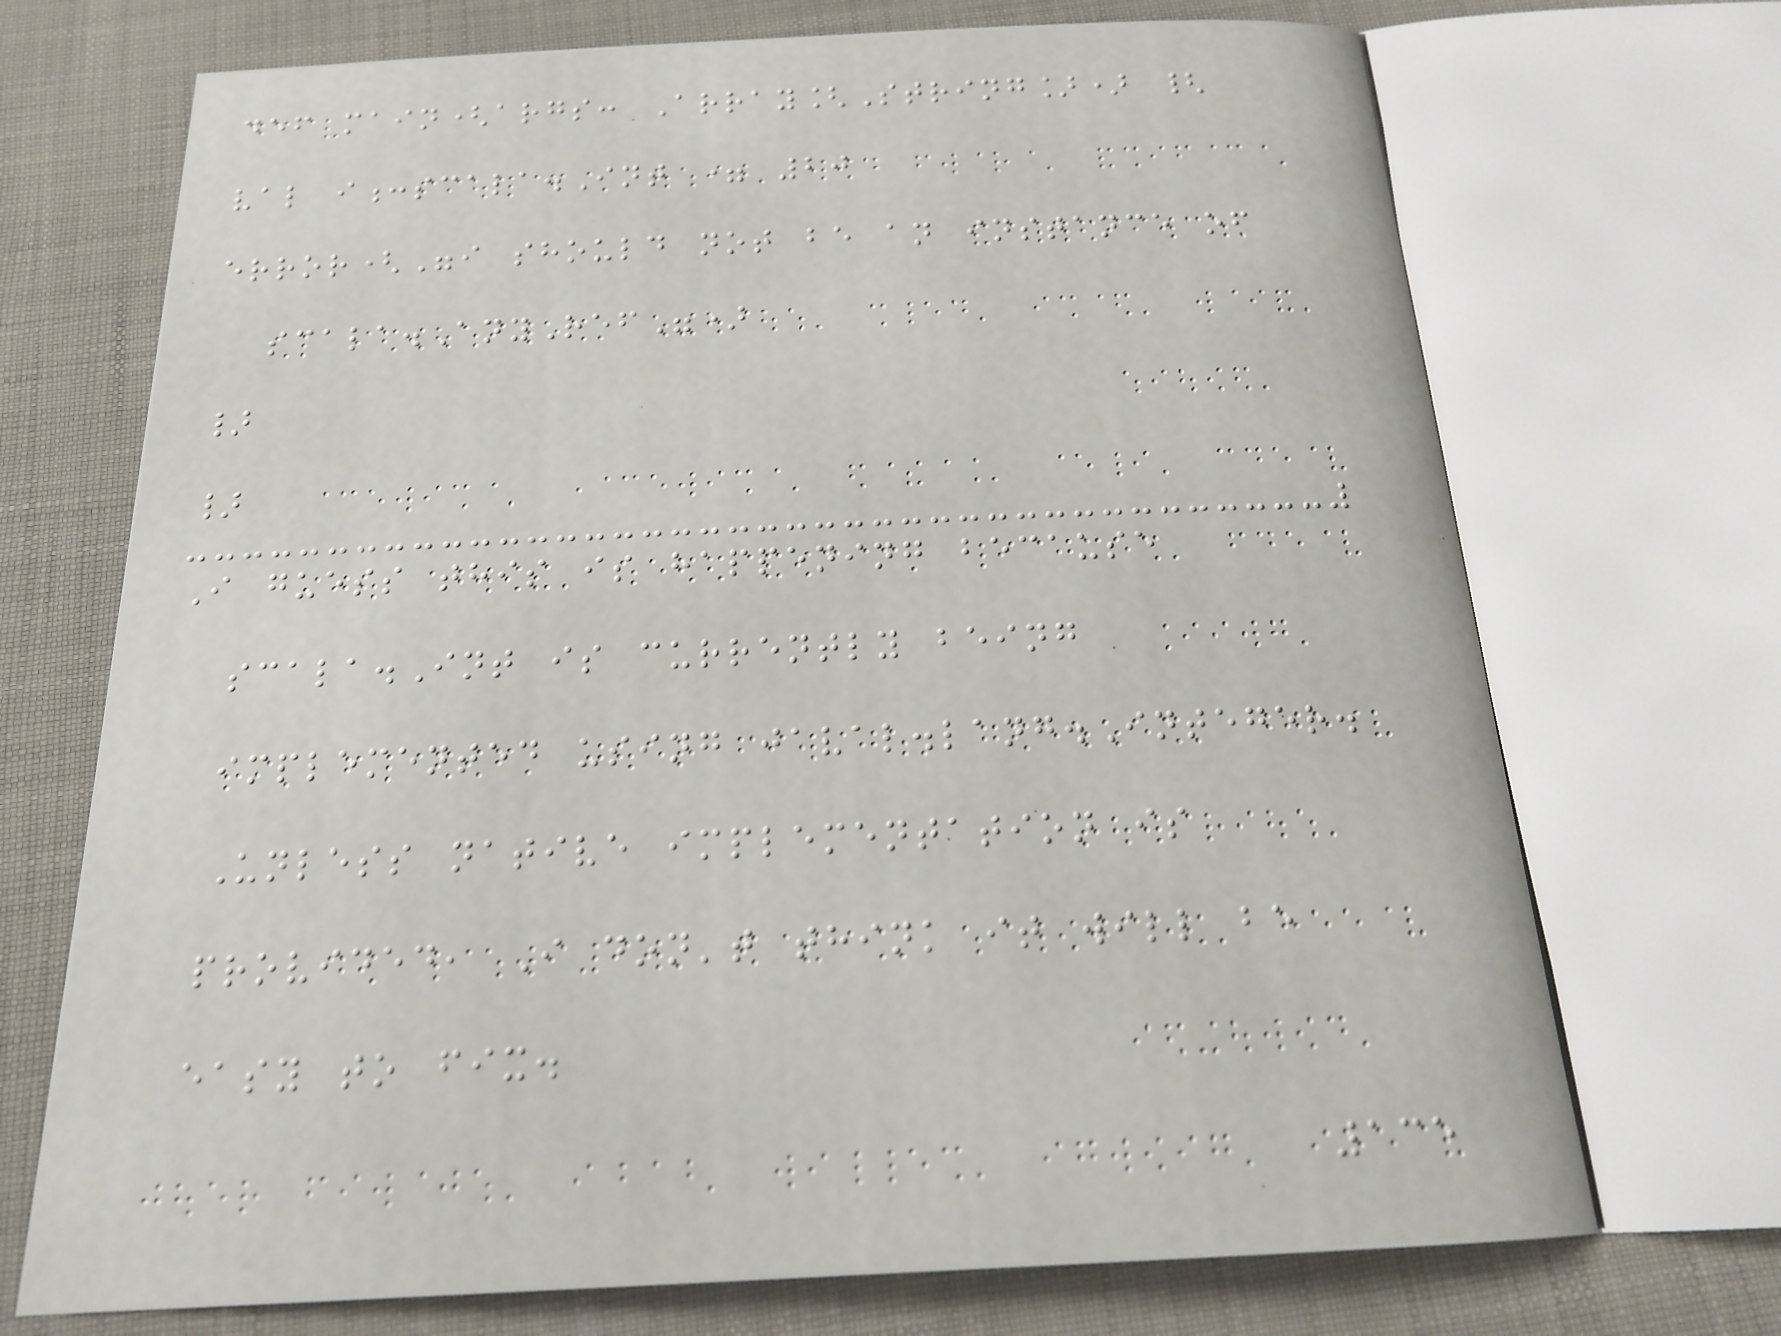def main(args: Array[String]) {
val i:scala.Int = 20
error("i should not be an instance of
scala.AnyRef")
}
}
I guess this is happening because
scala.Int is currently being
implemented using javal.lang.Integer.
Unless native implementation is
provided, I don't think it will be
easy to fix.
135
